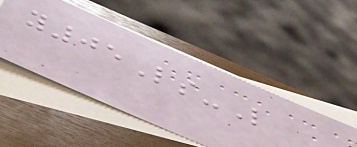y05Ls-L
